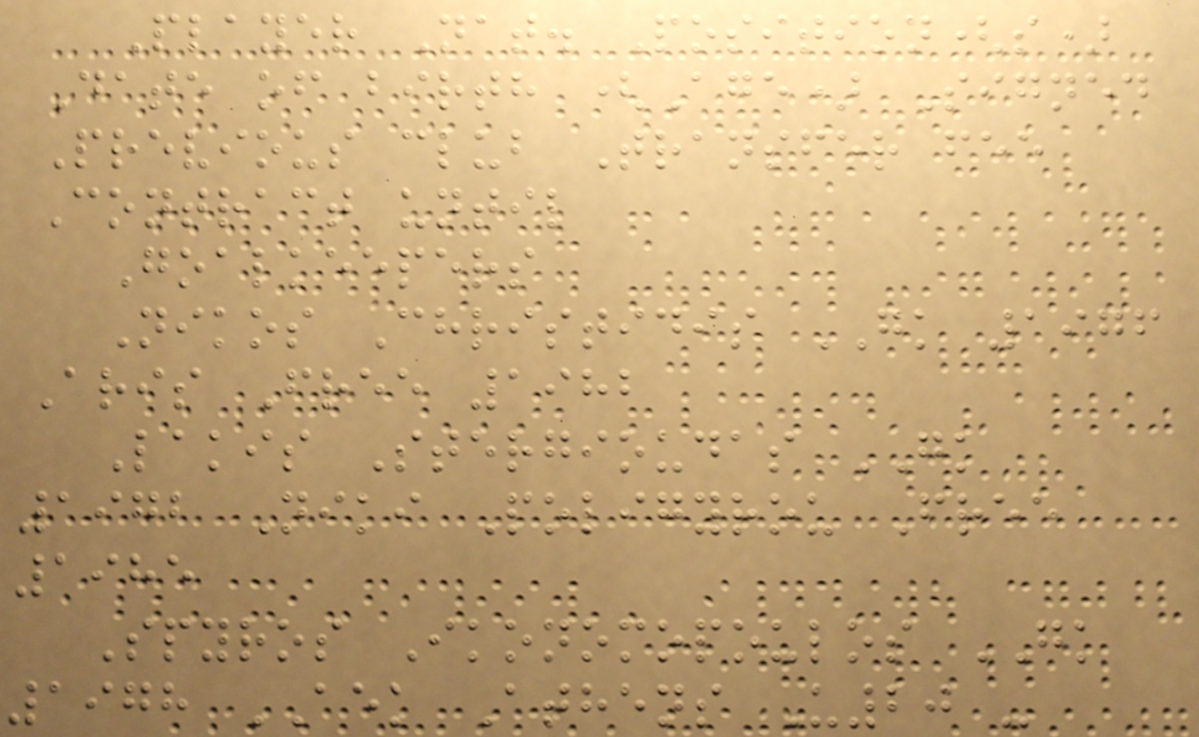Player Nat. Position(s)
Date of birth (Age) Signed
Previous club Transfer fee
Contract until
Goalkeepers
Nikos Christidis GK 1976
Aris Free 1982
Lakis Stergioudas GK
1972 Niki Poligyrou Free
1985
Spyros Ikonomopoulos GK
1978 AEK Athens U20 -
